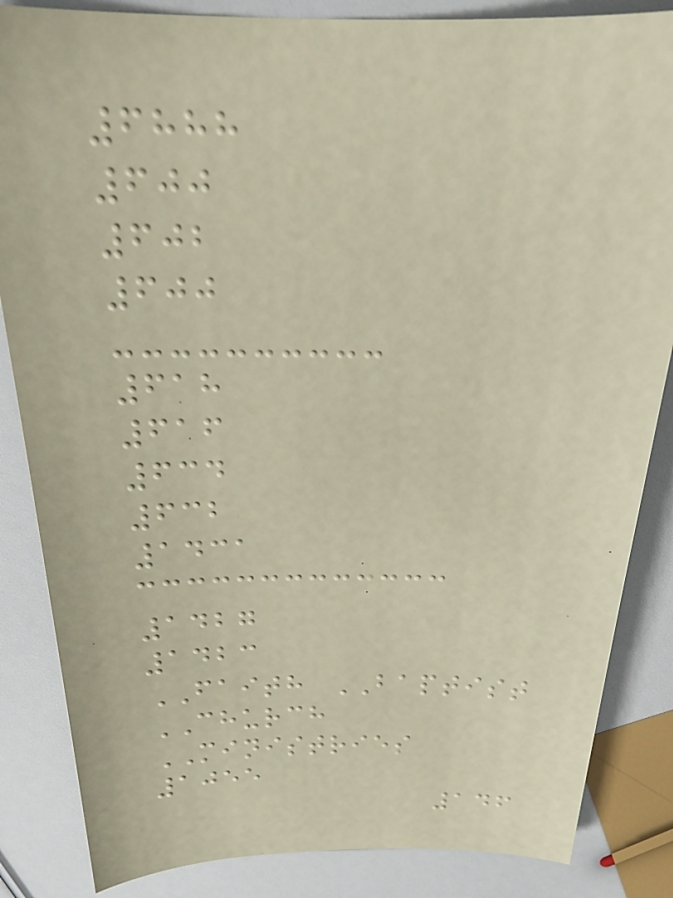6888
600
602
600
618
616
634
632
1431
1427
1423
FAITH BAPTIST
CHURCH
MINISTRIES
1055
146
